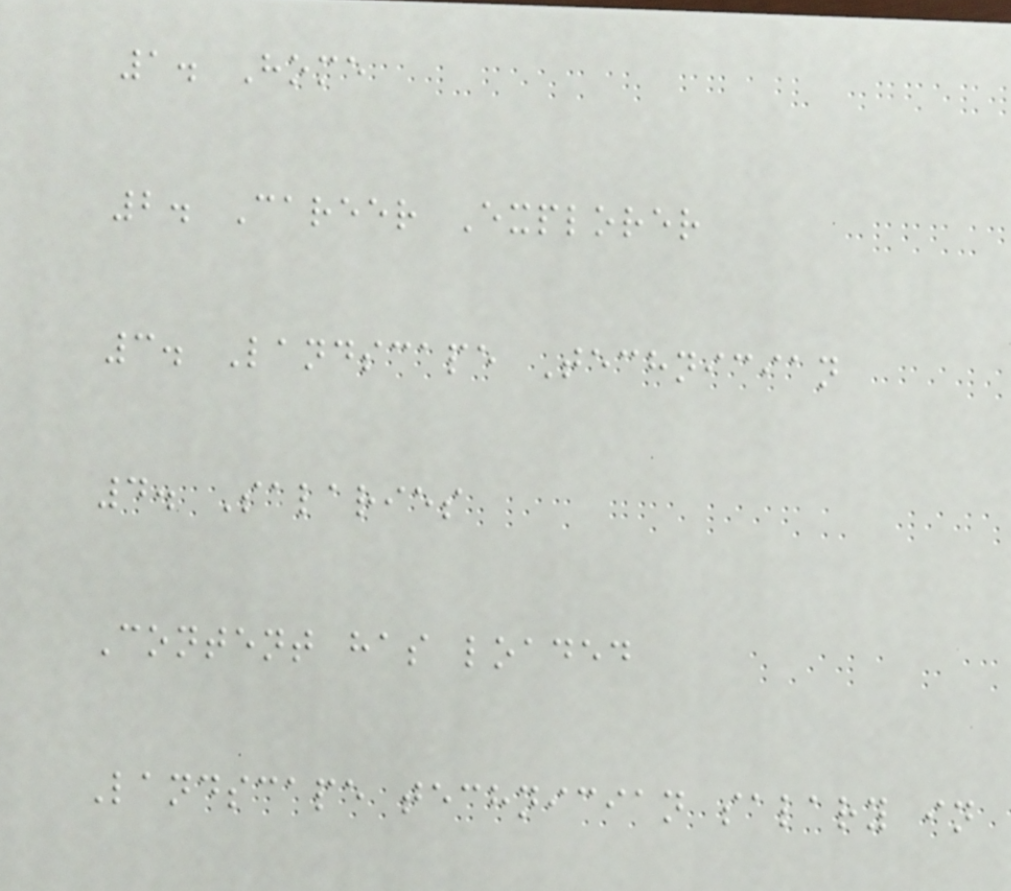1. Home
2. Career Explorer
3. Landscape Technician
4. Salaries
Content has loaded
Landscape technician salary in
